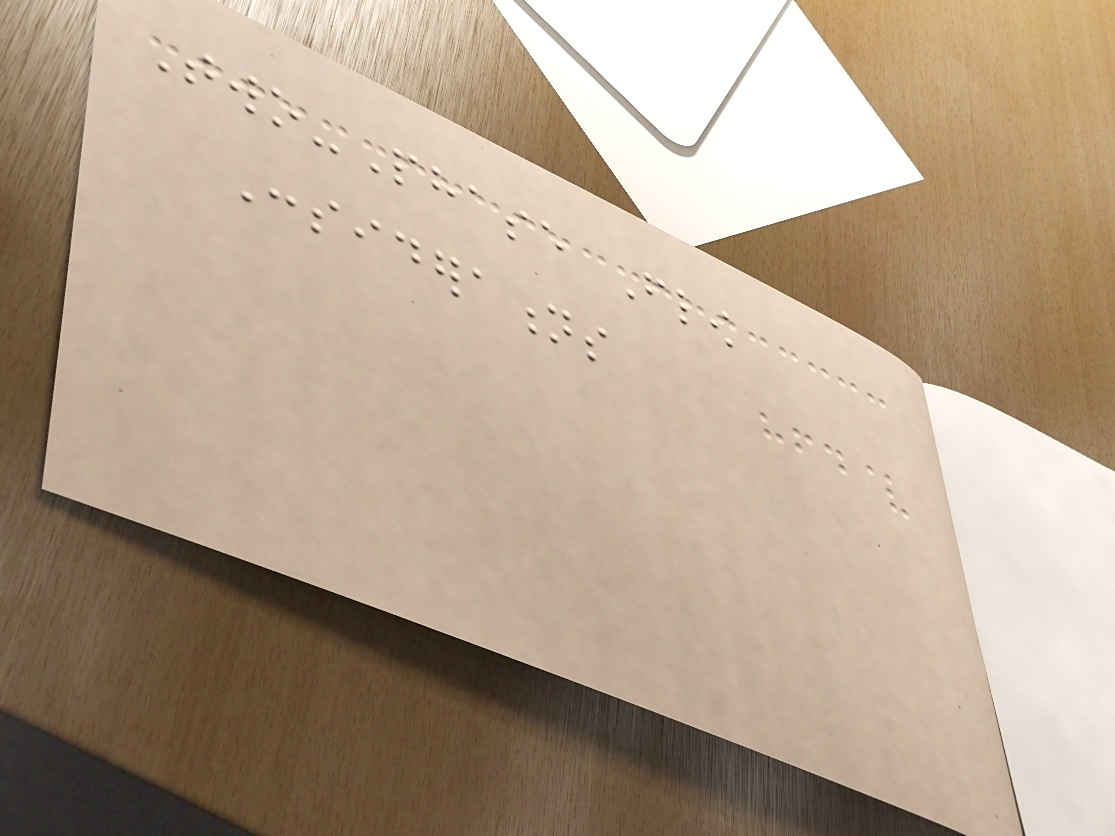Two-Phase Flow
Considerations
